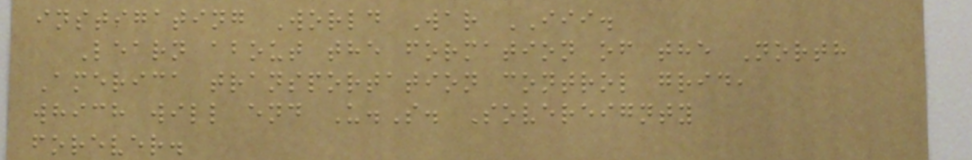instigating World War III.
Learn about the formation of the North
America transportation control grid,
which will end U.S. Sovereignty
forever.
